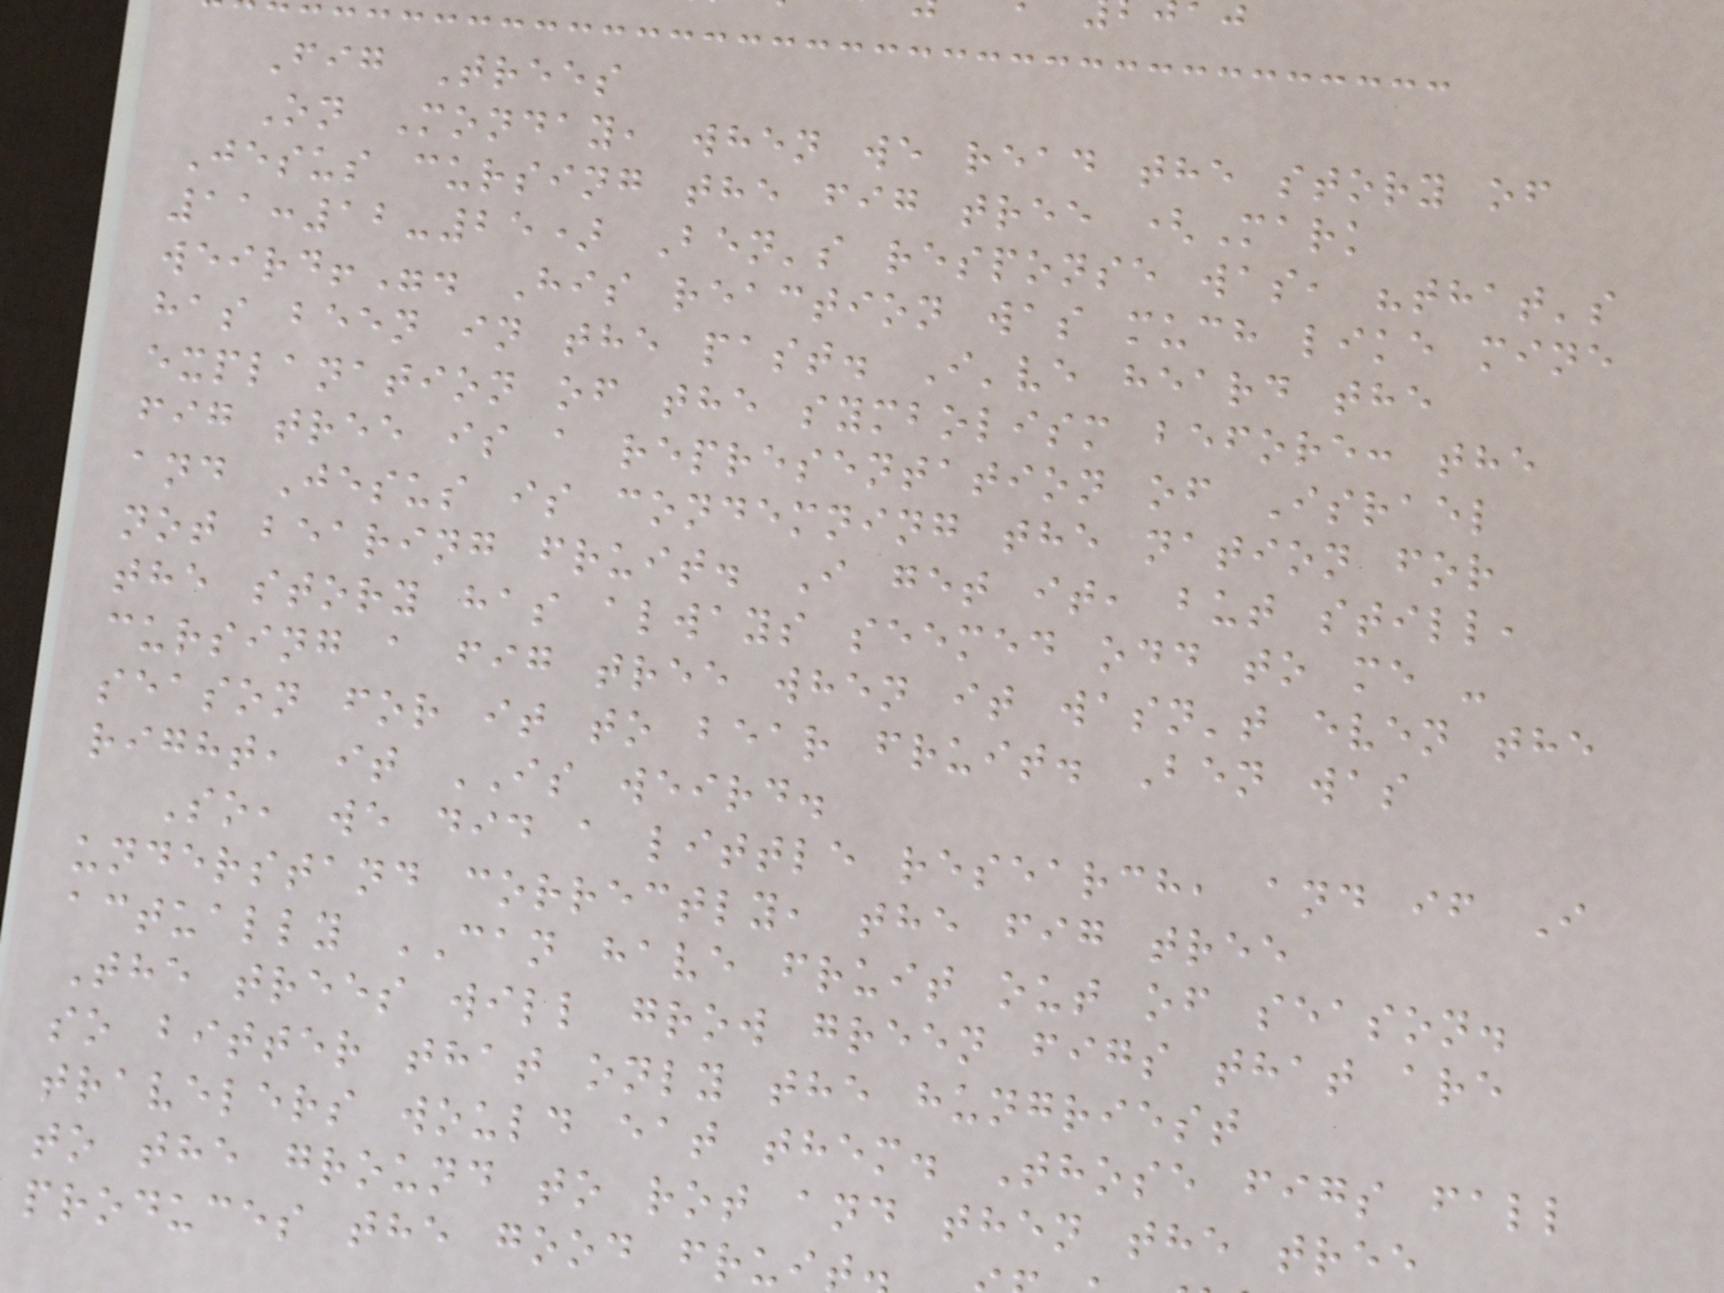Fig Trees
On Monday, when we read the story of
Jesus cursing the fig tree (Mark
11:12-25) Ben's response was, "that's
weird!". His reaction was much like mine
has been in the past. I've heard the
explanation of the symbolism before: the
fig tree is a representation of Israel
and Jesus is condemning the nation for
not bearing fruit. I get it, but still,
the story has always seemed odd to me -
cursing a fig tree when it wasn't even the
season for it to bear fruit. Ben was
right, it IS weird.
So, we did a little research, and if I
understand correctly, the fig tree
actually CAN have fruit out of season.
The trees will grow green figs that are
so bitter that only the hungriest
travelers would eat them. Those figs fall
to the ground to rot and then the tree
produces the good frui
